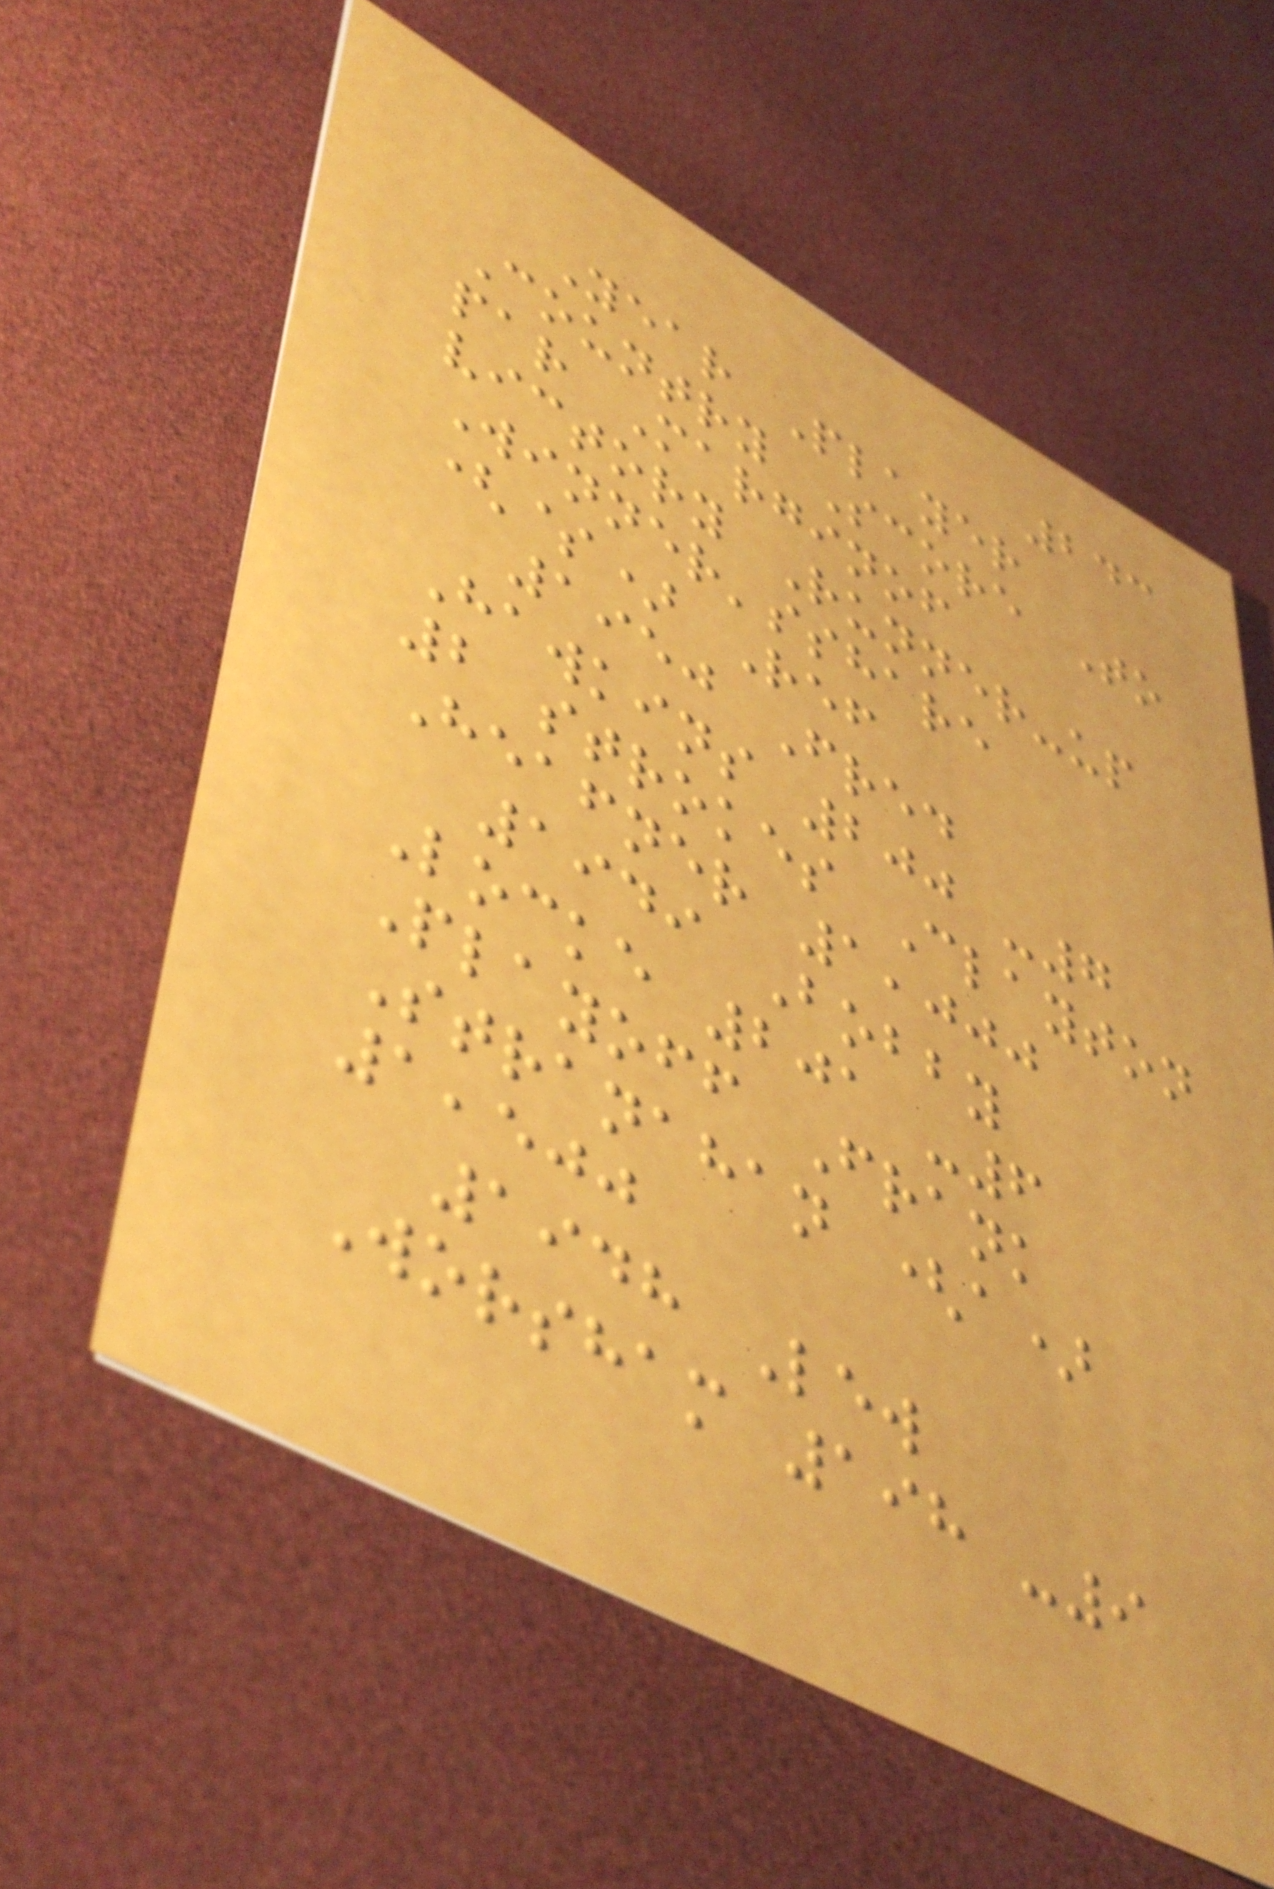243
Year Player
Country Score To
par Marginof
victory Runner-up
Winner'sshare
($) Ref
1950 Fred
Hawkins 200 -7
2 strokes Clayton
Heafner 1,000
1949 Bobby
Locke 201 -6
Playoff Frank
Stranahan (a)
1,500
1948 Lew
Worsham 198 -9
